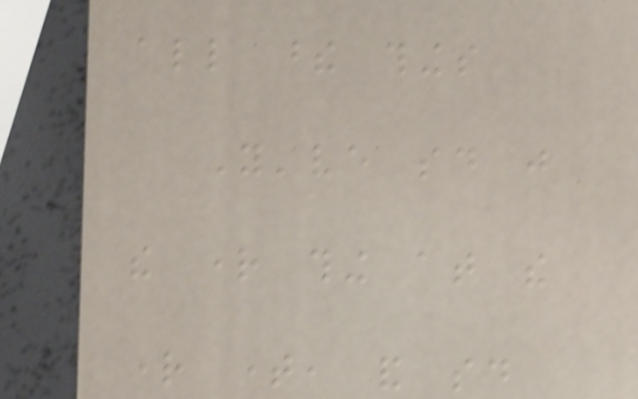all these things
You've said just
the right thing at the
right time, and said
